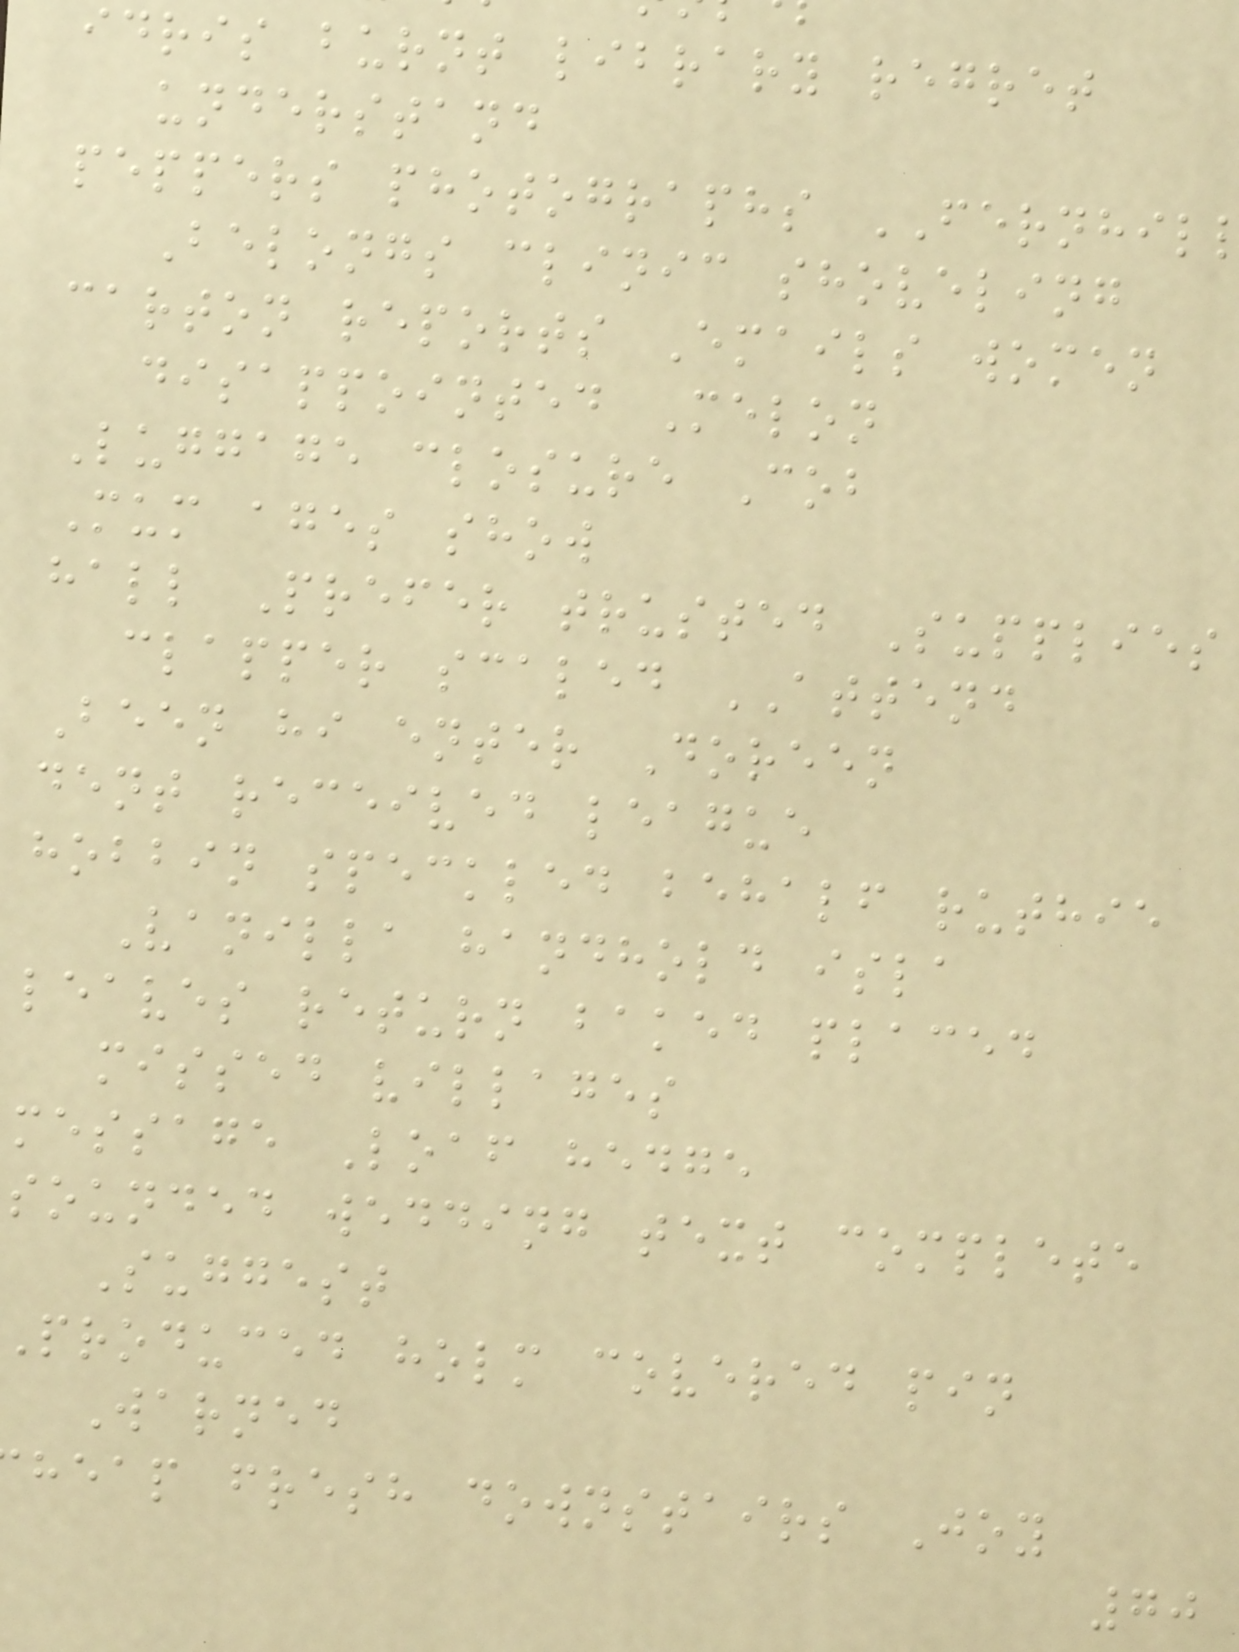idris burnt library regret
understand
peppers photographs FERNHIL
Belongs clinic shoveling
carton reports Emails women
disappointed Melon
Luggage closure Cob
Mum ages show
hall Prefer trusted Supplies
clapper scaled ATTEND
Been hi enter Doreen
dent received league
hobbin speckled behalf ruthie
Vanilla handhold isla
leaves return baked placed
missed villages
message Loaf hedge
sounded wedding text complete
Suggest
produced holm covered pin
Warned
heap fresh downstairs Joy
70
